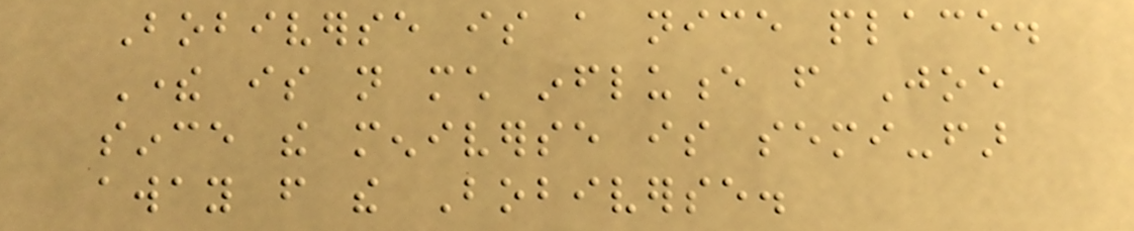Bobiverse is a nice place.
There is not much influence from Joe
since the meniverse is semi-far
away from the Bobiverse.
